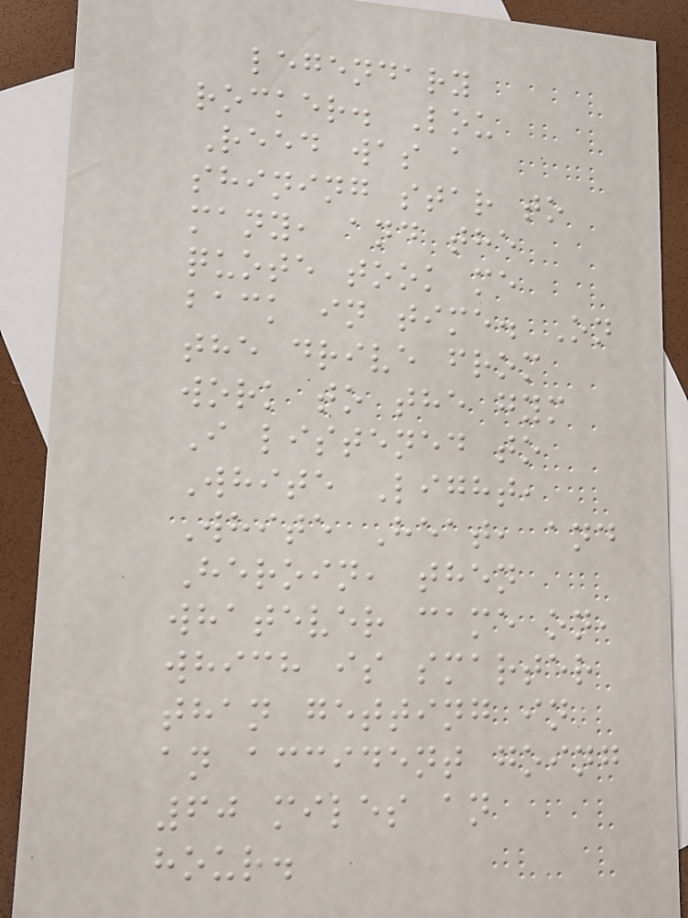legendary
rocker. Lou
Reed was a
shining star to
many, and the
quote took me
back in time. On
the drive from
work to the gym
I listened to
White Light,
White Heat, and
Heroin, then
whatever came on,
which is smarter
than getting in
an accident going
60 miles an
hour.
